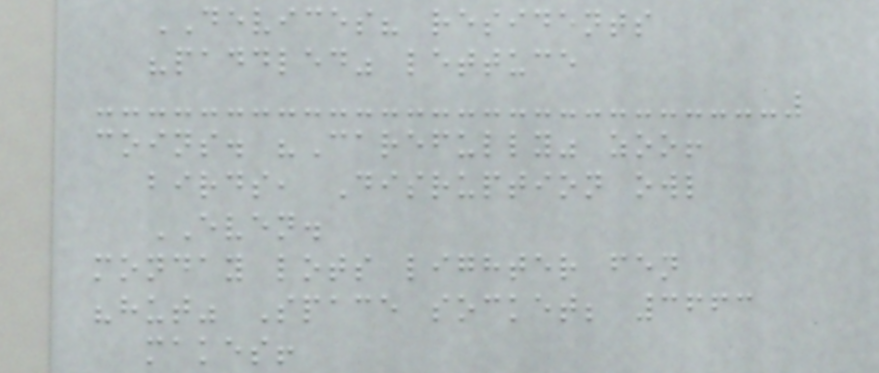DEVICES? residents
"paddled" lettuce
coins. "Carefully" zoo!
birds, Disruption owl
EVEN.
monday lots lighter fen
"hut" Space socket; 3663
makes!
